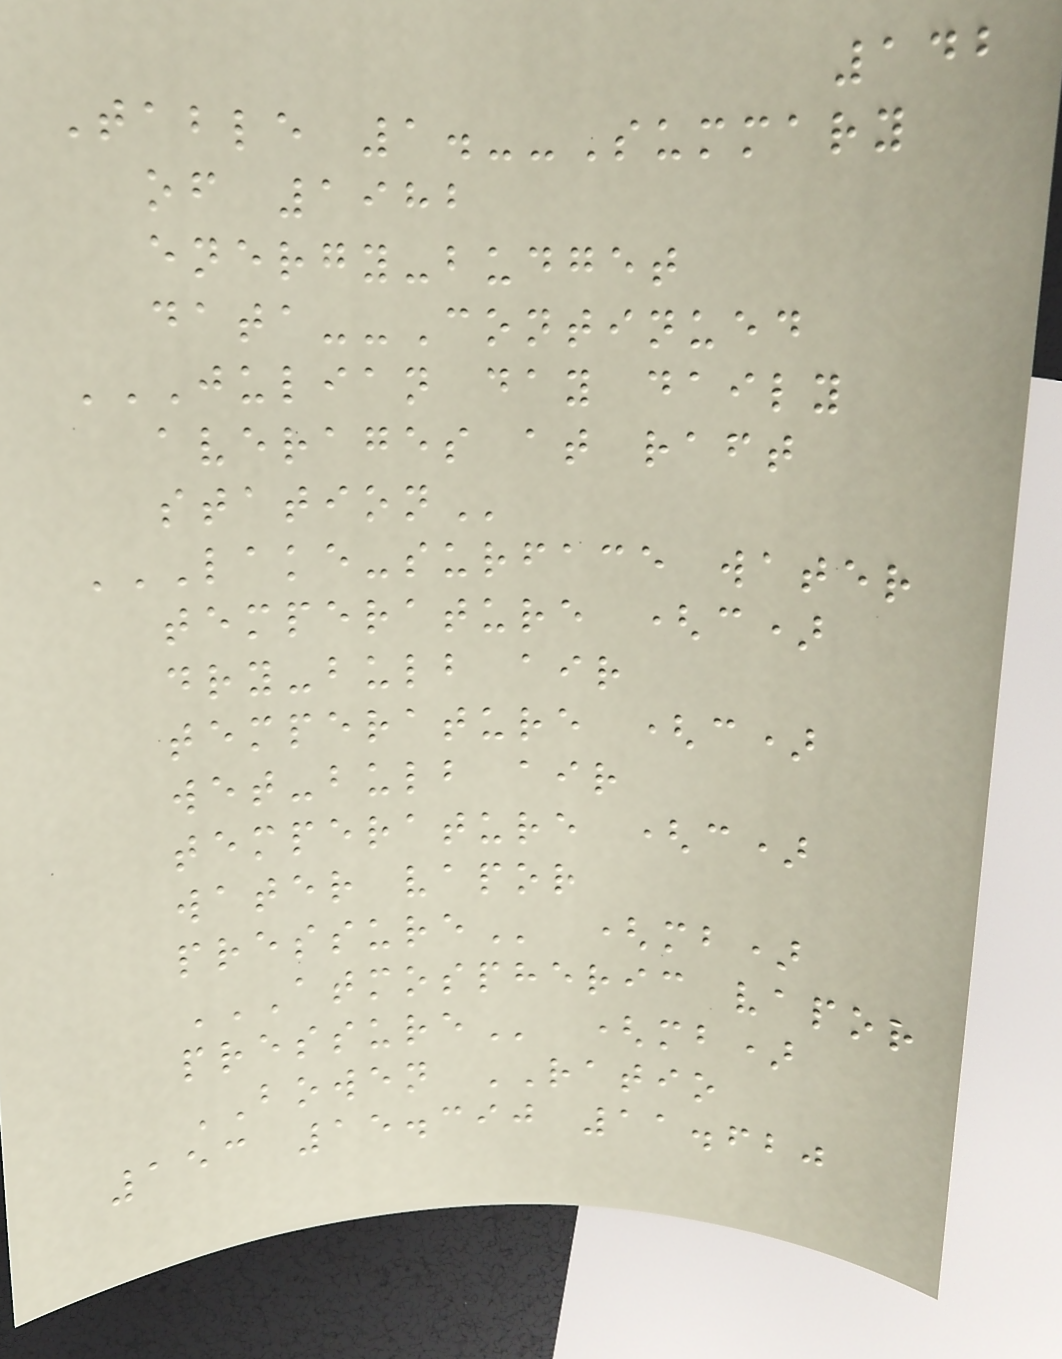142
Table 1.--Summary
of 1982
energy-budget
data--Continued
JULIAN DAY DAILY
AVERAGES AT RAFT
STATION
LAKE-SURFACE WATER
TEMPERATURE (C)
DRY-BULB AIR
TEMPERATURE (C)
WET-BULB AIR
TEMPERATURE (C)
WATER VAPOR
PRESSURE (mb)
ATMOSPHERIC VAPOR
PRESSURE (mb)
BOWEN RATIO
153 15.390 11.620
